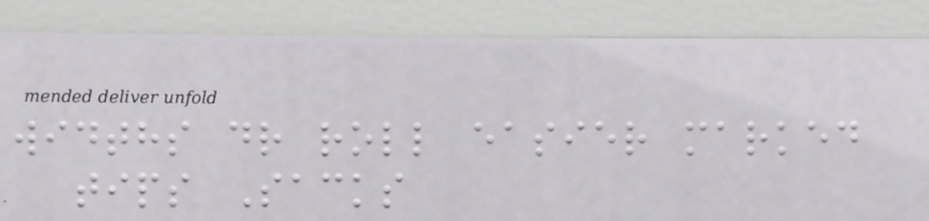widths dr roll easier marked
tips Sacks
